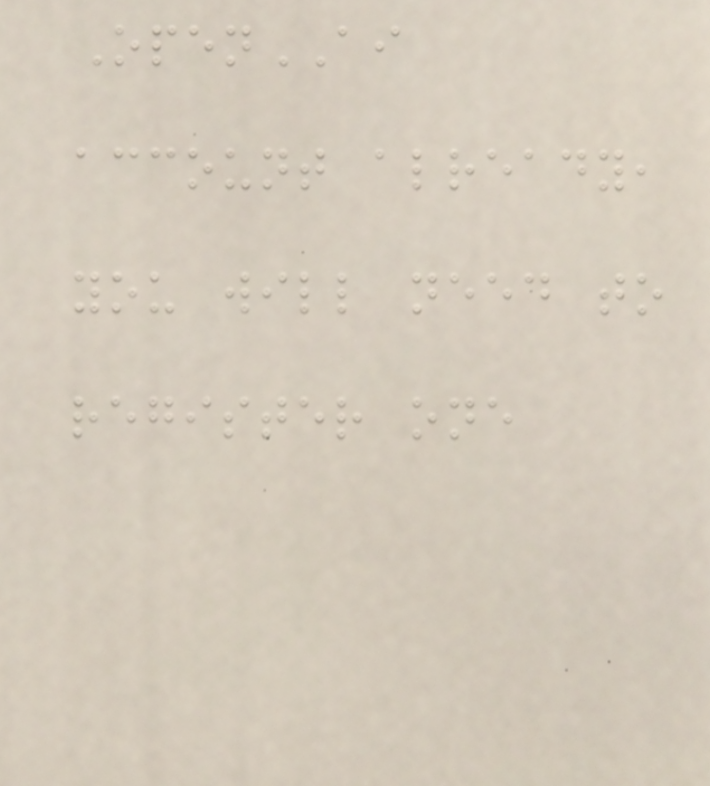OpenAI
account already,
you will need to
register one
